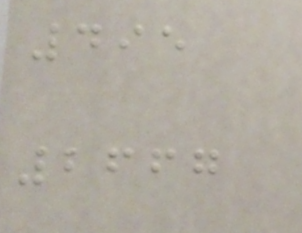495
2667
